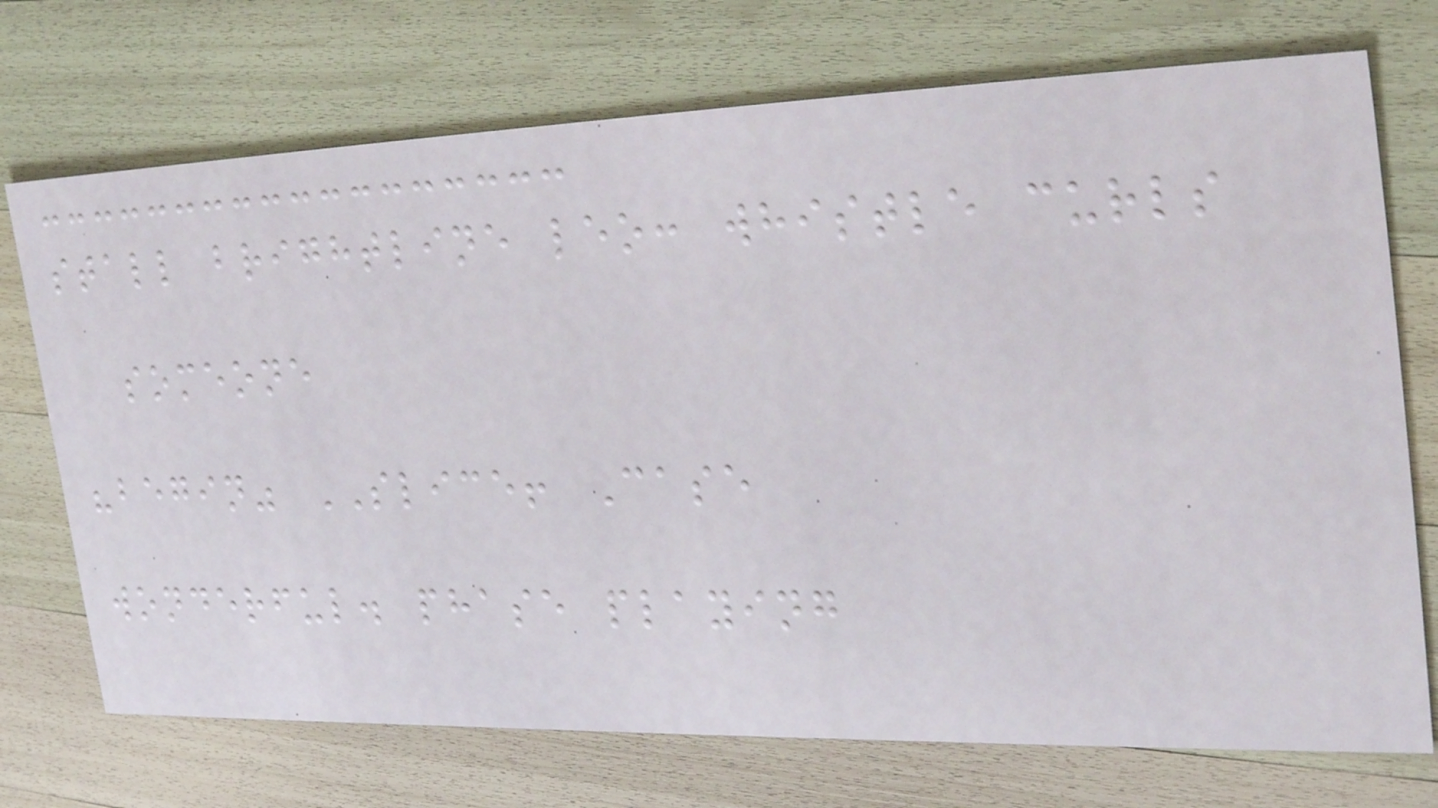stall brightline leo: whistle curls
someone
"begin" SLICE! Case
wonderful. phase playing
